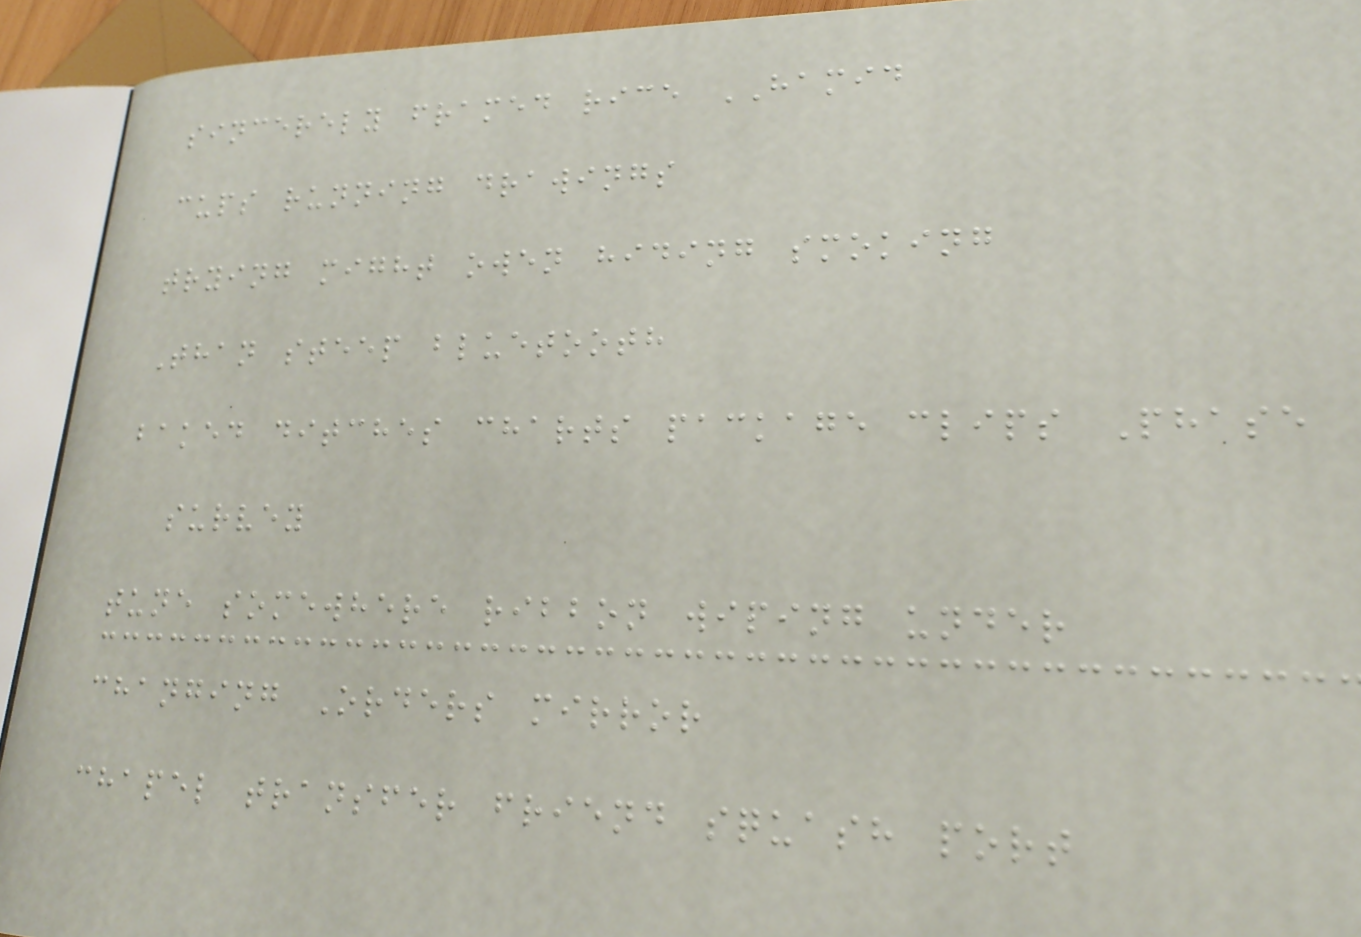sincerely framed rice HAMID
cups running drawings
trying might owen hiding smoking
Than steep bluetooth
baked ditches charts package clips Phase
survey
tune somewhere ribbon wiping under
changing Orders mirror
chapel transfer friend squash port
